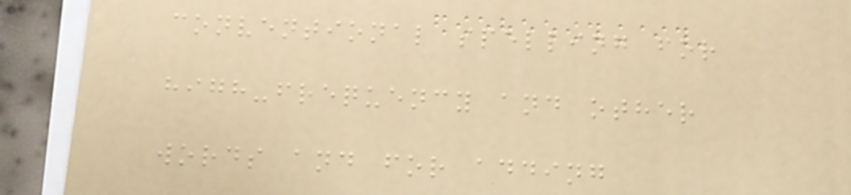conventional spelling for
high-frequency and other
words and for adding
